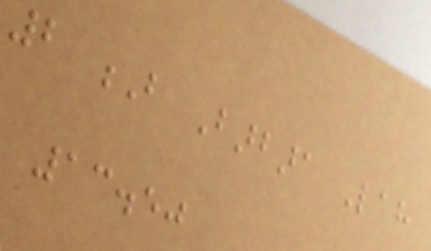2 B Barbara Lah
13.50
